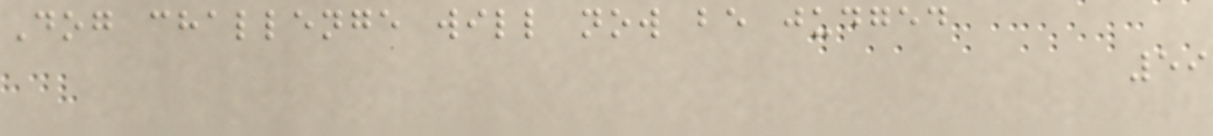Dog challenge will now be judged
59
